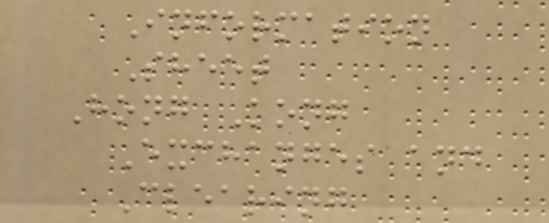Information
Sheet
Hong Kong
Exchanges and
Clearing
